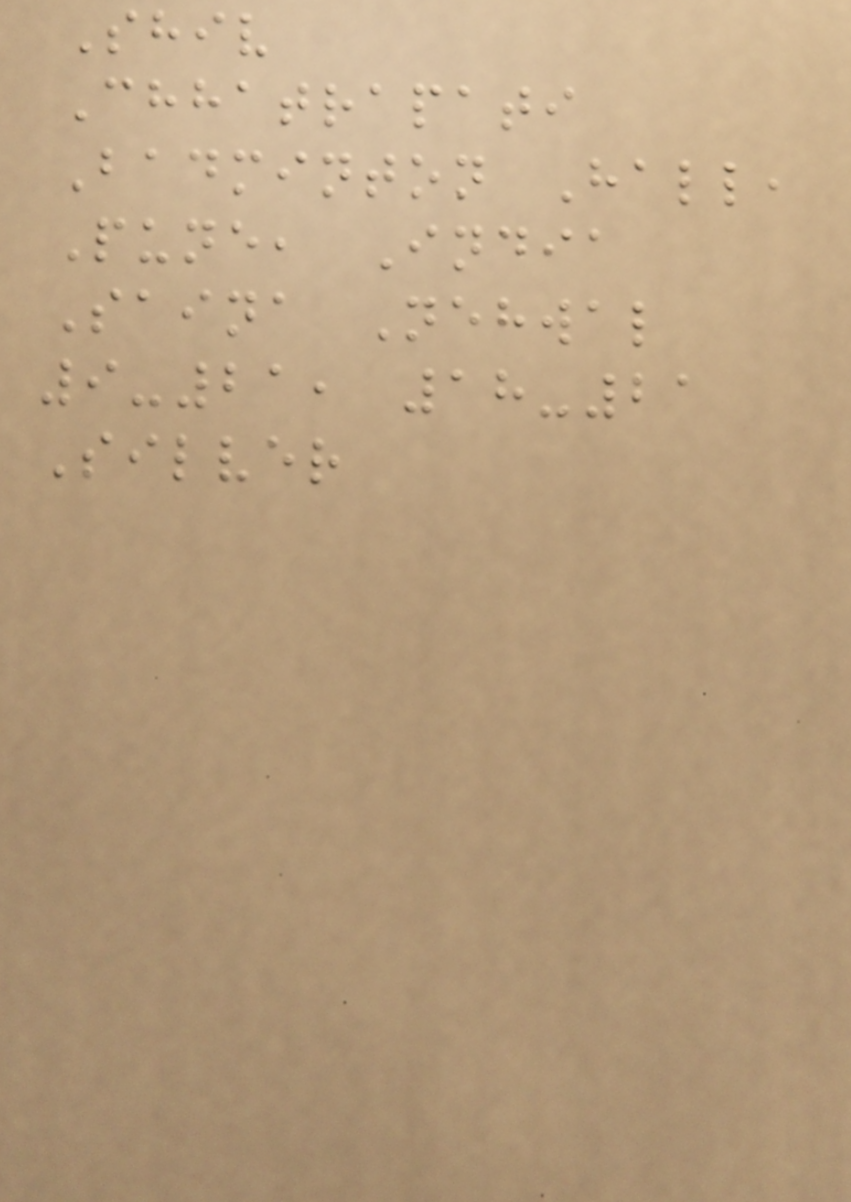Shiv
Chhatrapati
Badminton Hall,
Pune, India
Saina Nehwal
9-21, 18-21
Silver
